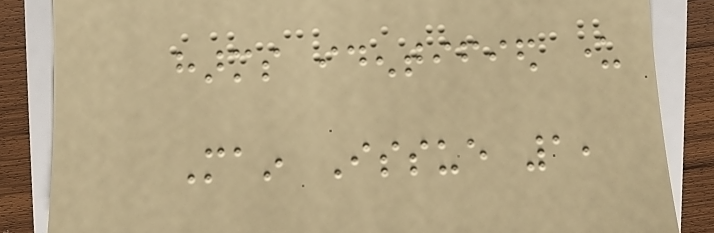harms identified under
Main Issue 1,
